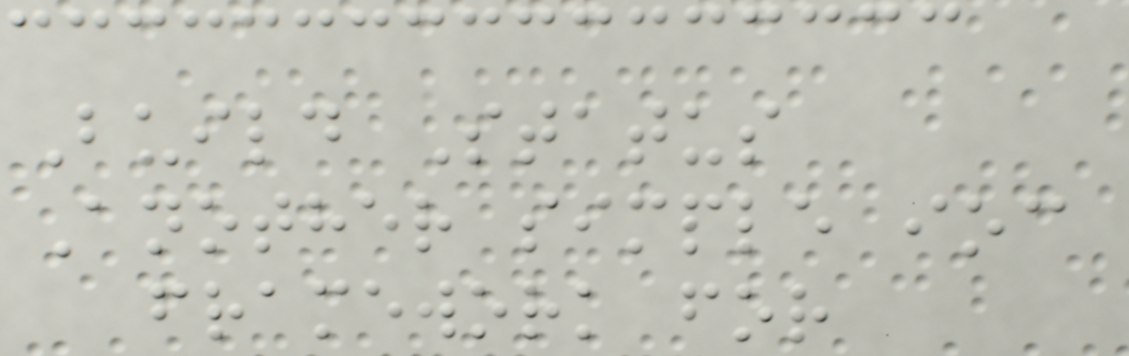Build Status
Another simple ioc
framework for
